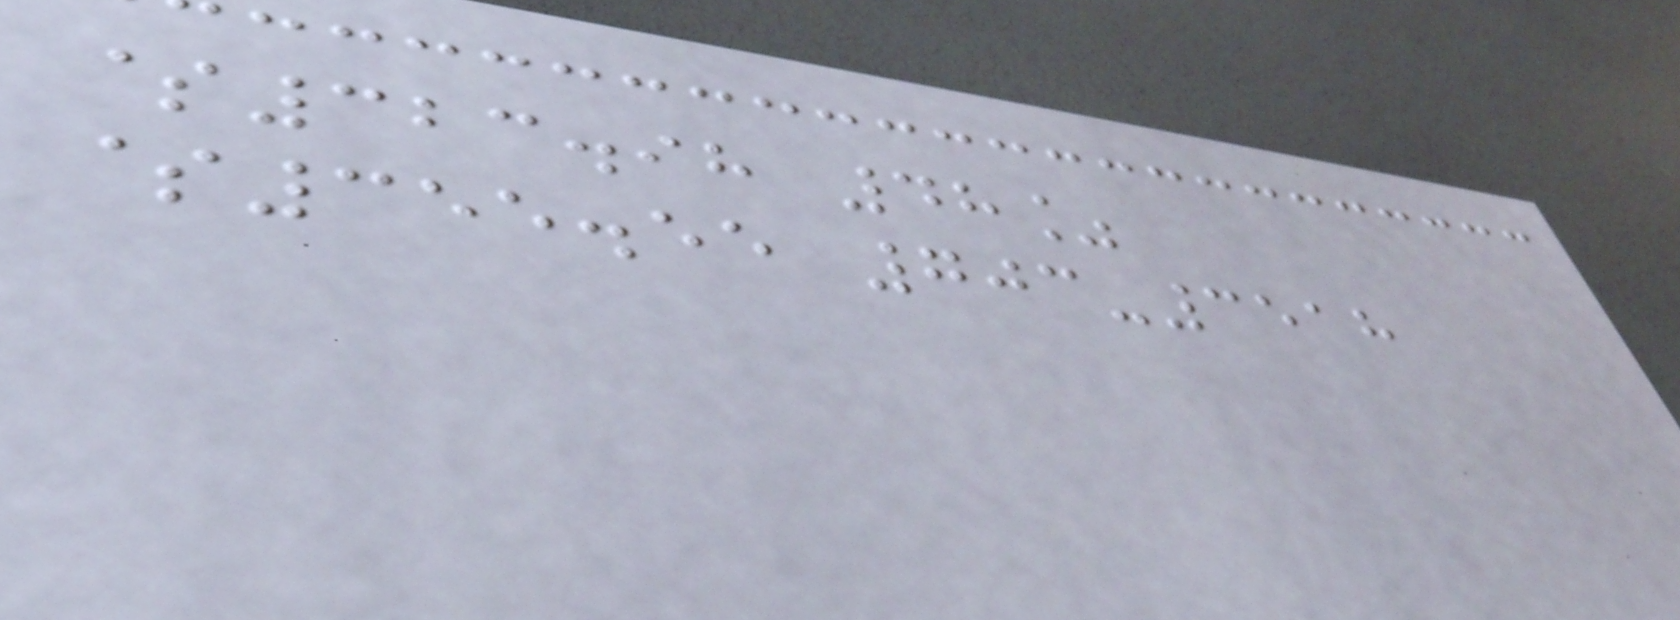$323.98 48%
$355.55 703-3518
